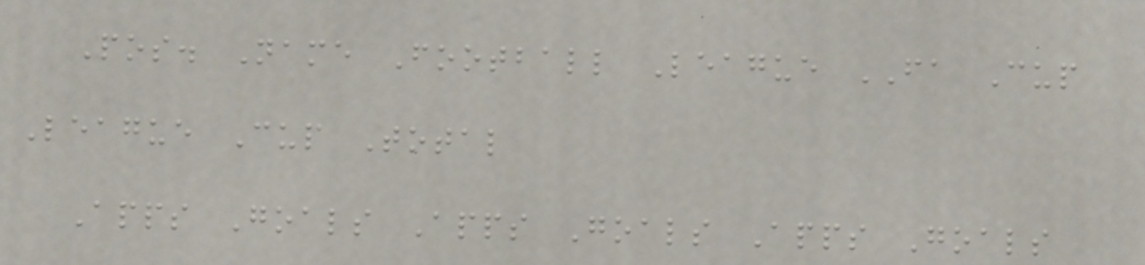Pos. Name Football League FA Cup
League Cup Total
Apps Goals Apps Goals Apps Goals
